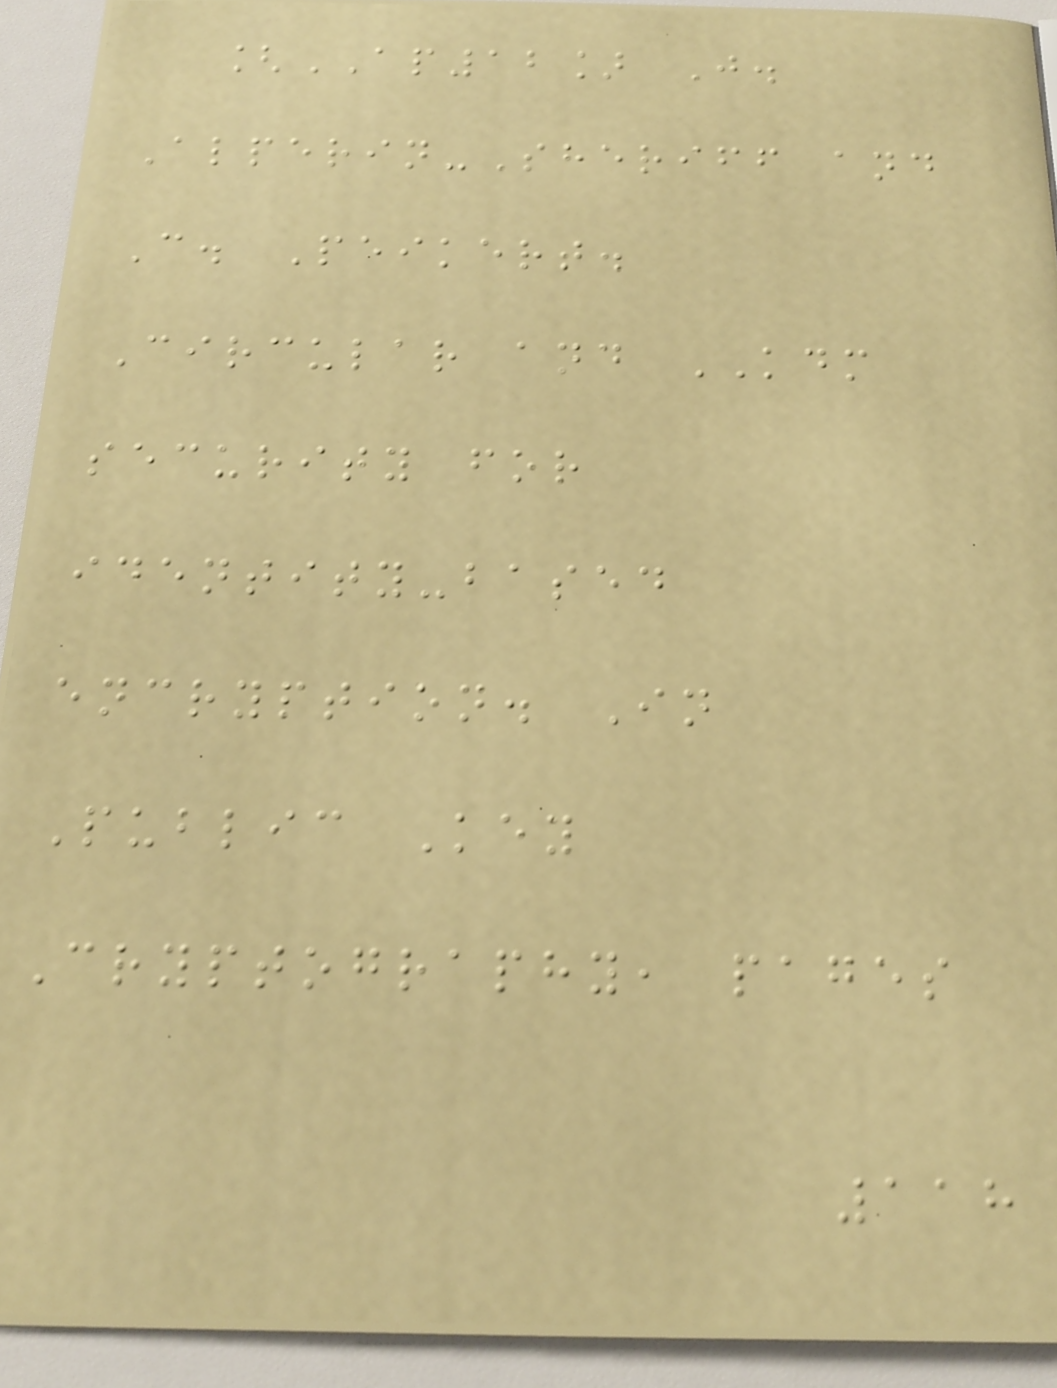[AP12] J.
Alperin-Sheriff and
C. Peikert.
Circular and KDM
security for
identity-based
encryption. In
Public Key
Cryptography, pages
118
